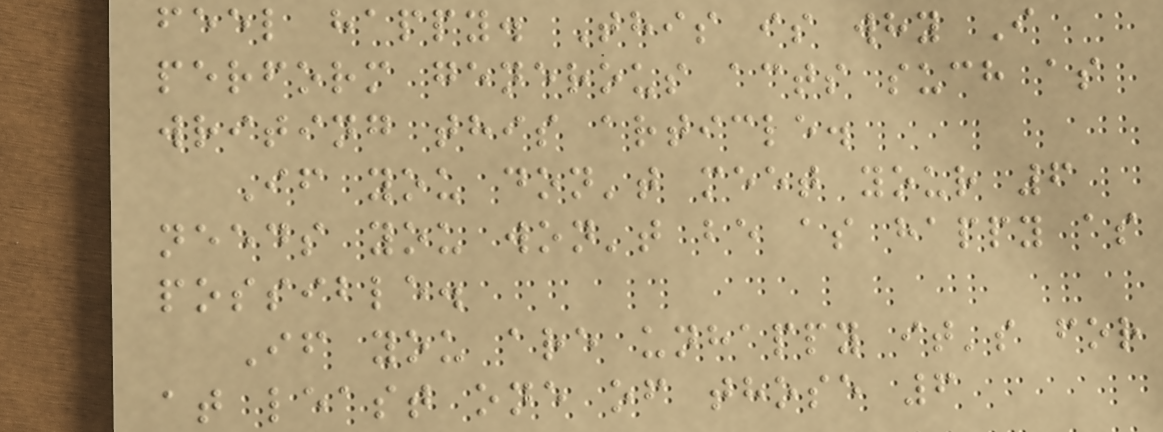feel happy. This is why I
perform generous acts such as
writing this article.
If you don't meet your 6
needs you won't be as happy as
possible.
If you are unhappy it's for
at least one of those 6
